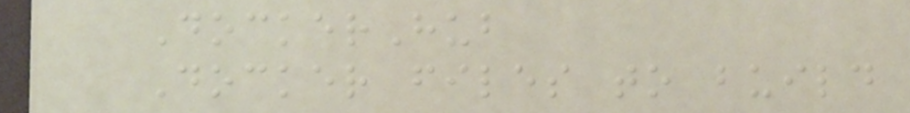DockerHub
Docker files to build
